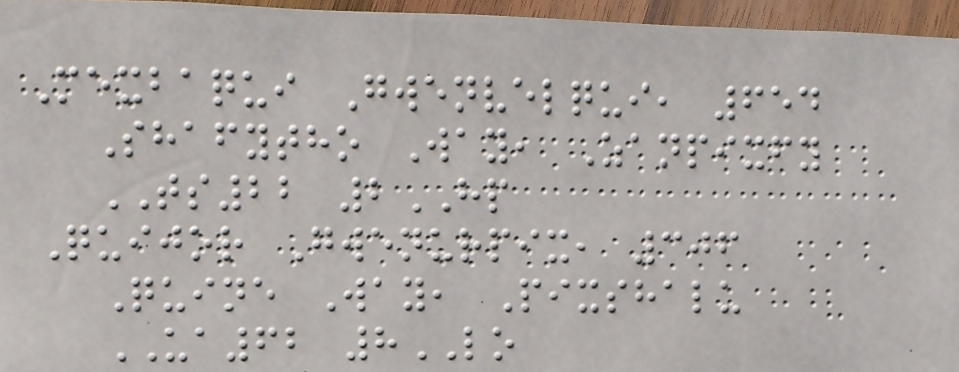Mexbaqui Gwenvelqui, 654
Shafytho Way, Zanpixfy
TS22 2HP
Quijor Gwenurpix, 306
Quine Way, Pixshalu
UA62 8LO
